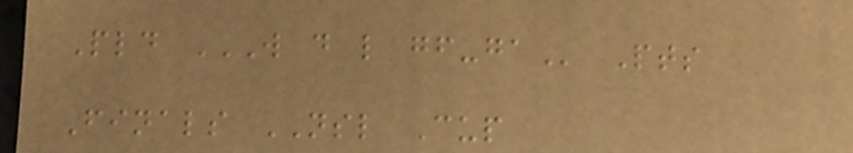Pld W D L GF-GA Pts
Finals NSL Cup
